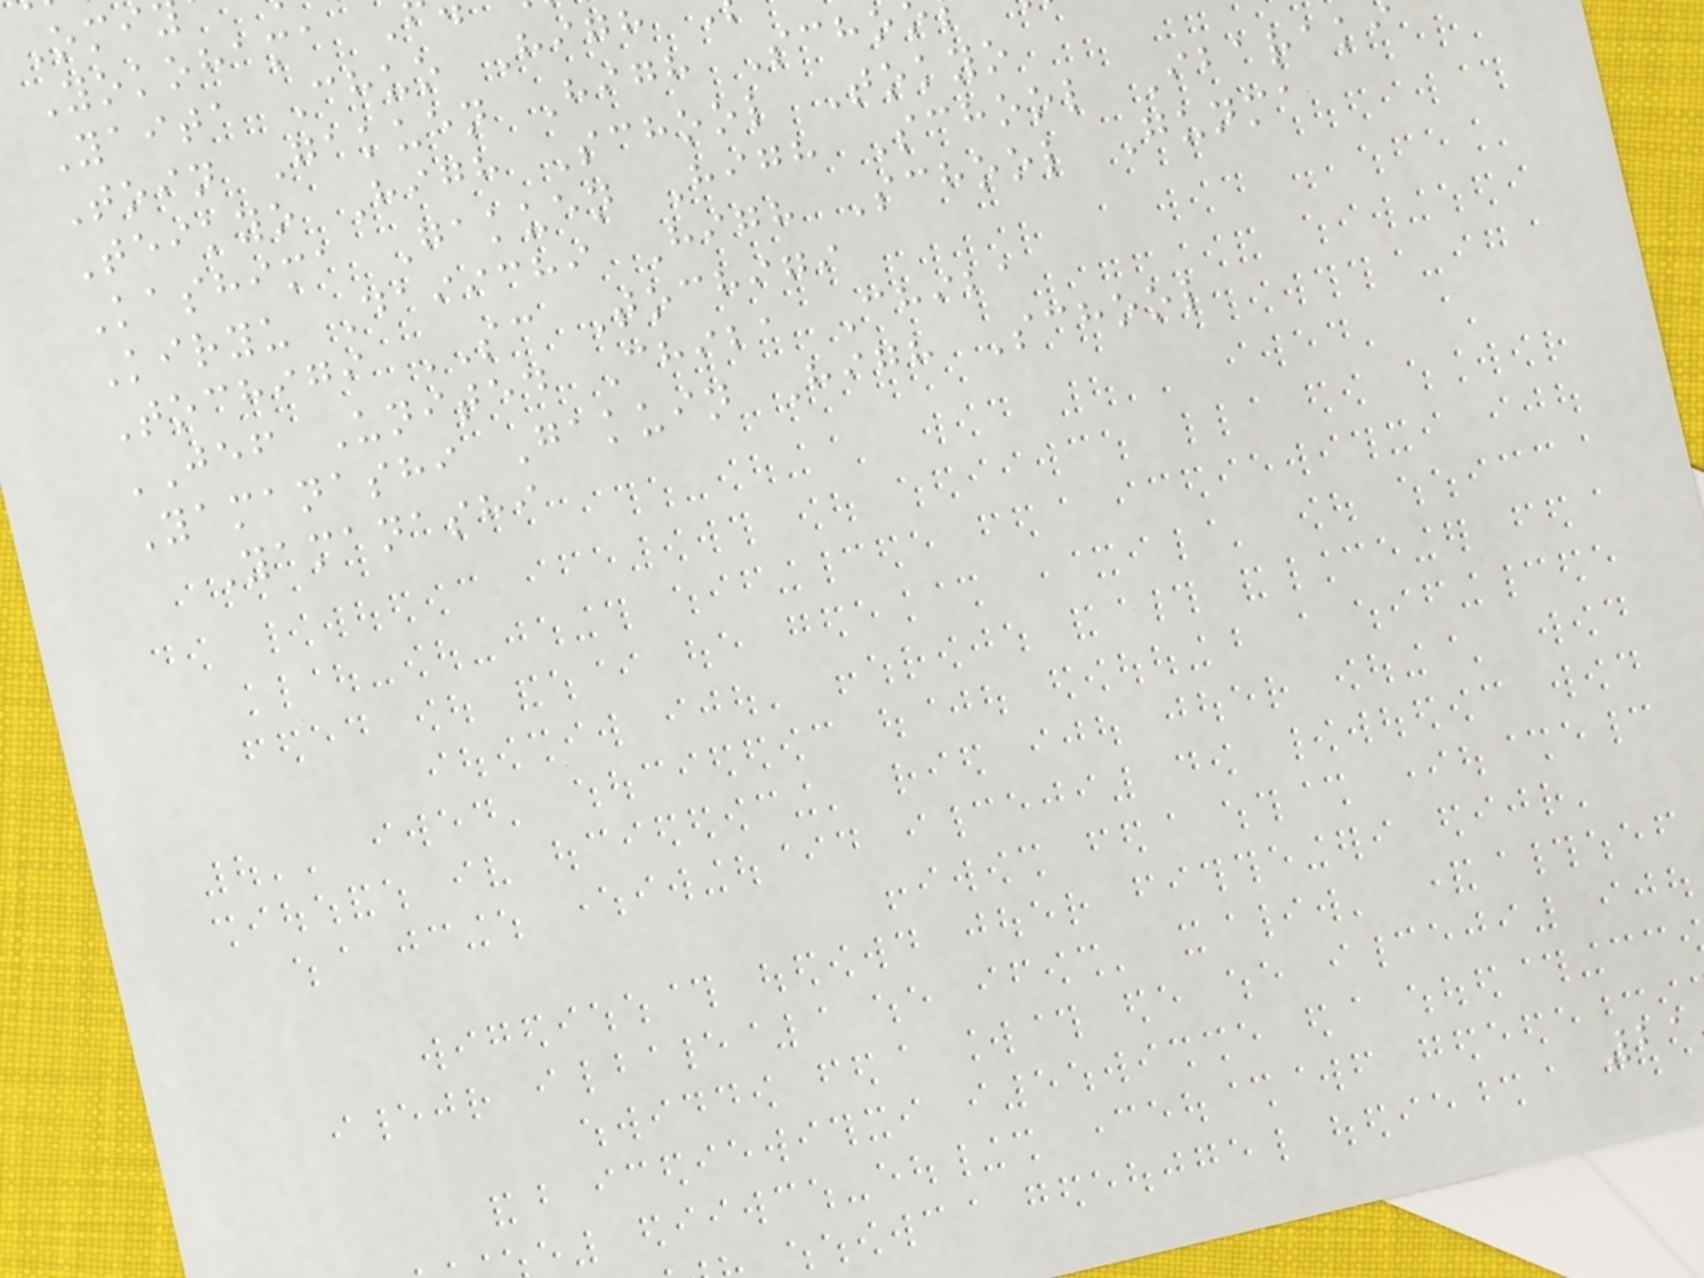Yokohama
Yaita Chuo High
Toin Gakuen High Scho
Teikyo High School Tokyo
Kashima Gakuen High School Ibaraki
Kiryu Daiichi High School Gunma
Tochigi SC Tochigi
JEF United Chiba Chiba
Yamanashi Gakuin High School
Yamanashi
